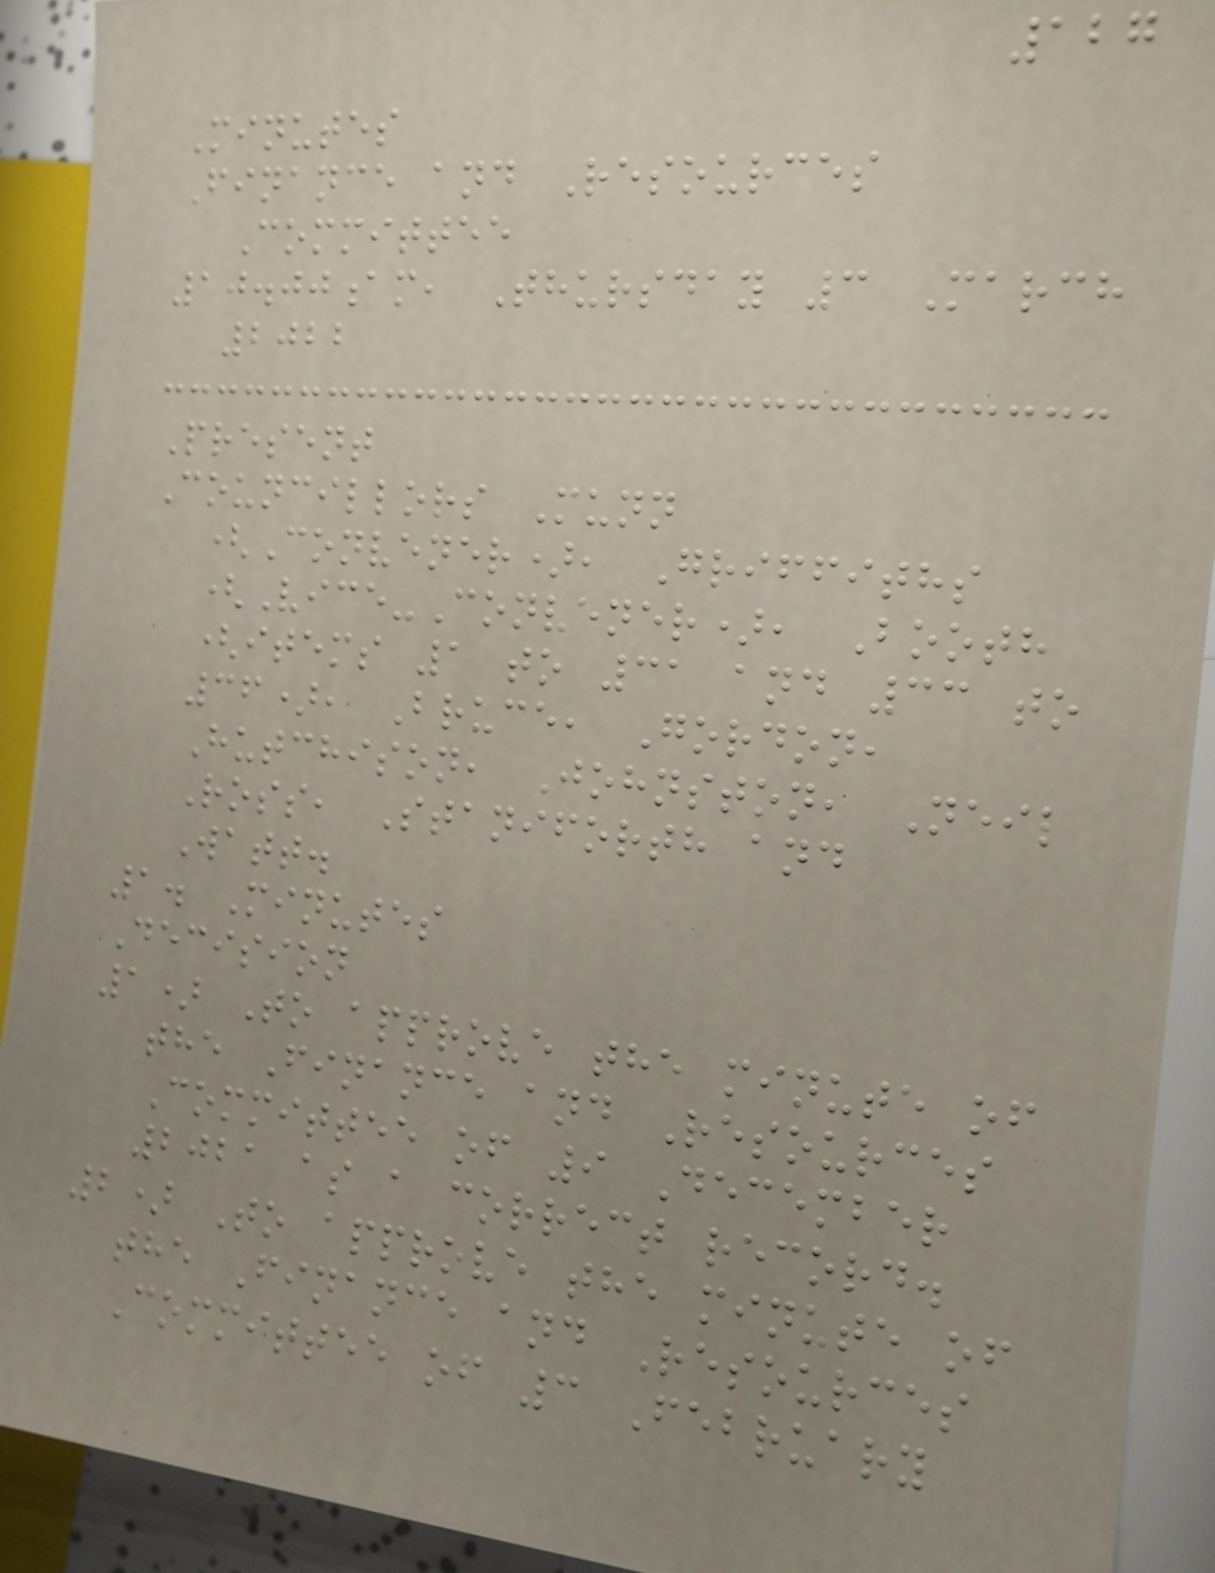127
Minutes
Finance and Resources
Committee
10.00am, Thursday 3 March
2022
Present
Councillors Munn
(Convener), Griffiths
(Vice-Convener), Booth
(items 1 to 31 and 33 to
36), Bruce, Gordon,
Hutchison, Johnston, Neil
Ross, Staniforth and
Watt.
1. Minutes
Decision
1) To approve the minute of
the Finance and Resources
Committee of 9 December
2021 as a correct record.
2) To approve the minute of
the Finance and Resources
Committee of 3 February
